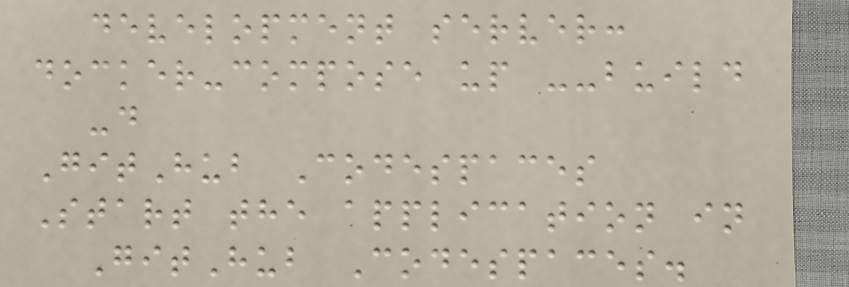development server:
docker-compose up --build
-d
GitHub Codespaces
Start the application in
GitHub Codespaces.
